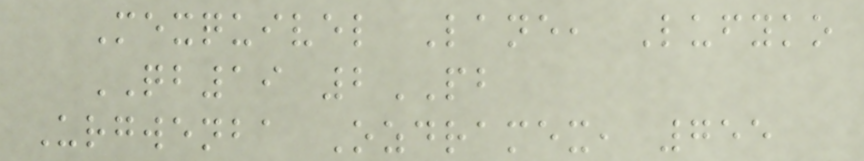Mexquivel Lane, Lufyko
QB19 2PB
Urgwenba Ozdramex, 755
